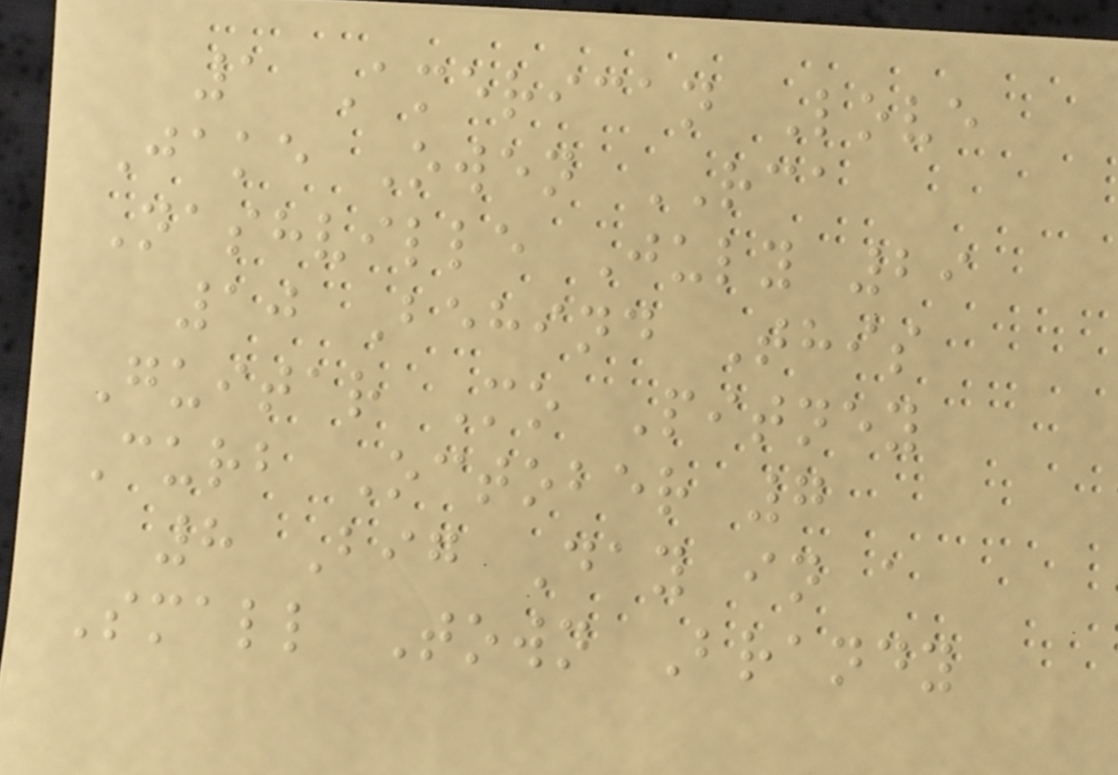1 American Love
Jake Owen RCA
Nashville July 29
10 Behind This
Guitar Mo Pitney
Curb October 7
8 Big Day in a
Small Town Brandy
